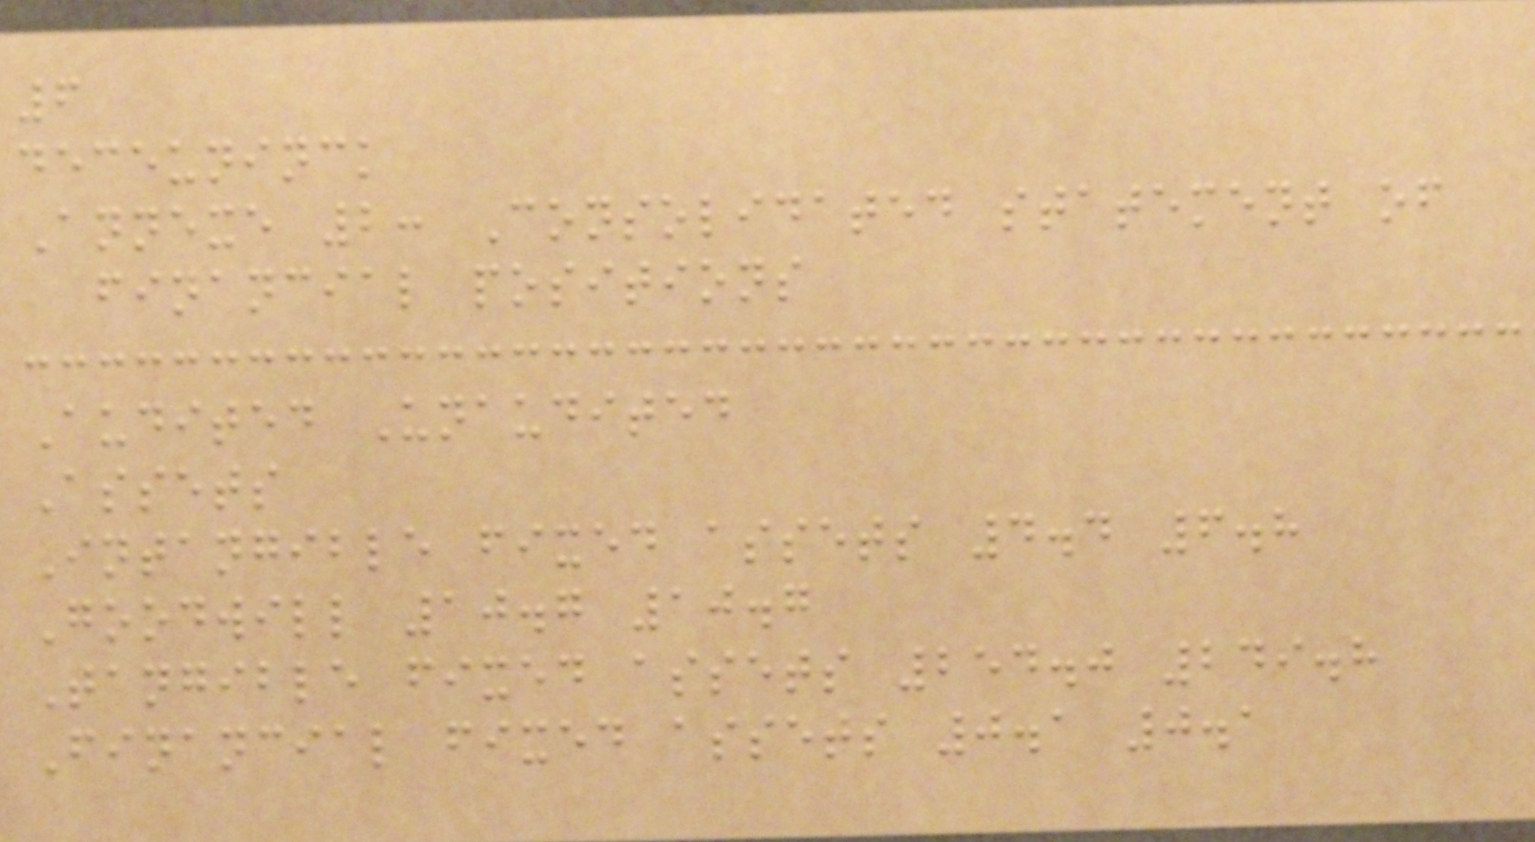6
deceuninck
Annexe 2: Consolidated statement of
financial positions
Audited Unaudited
Assets
Intangible fixed assets 4.4 6.8
Goodwill 10.7 10.7
Tangible fixed assets 254.0 249.8
Financial fixed assets 0.1 0.1
